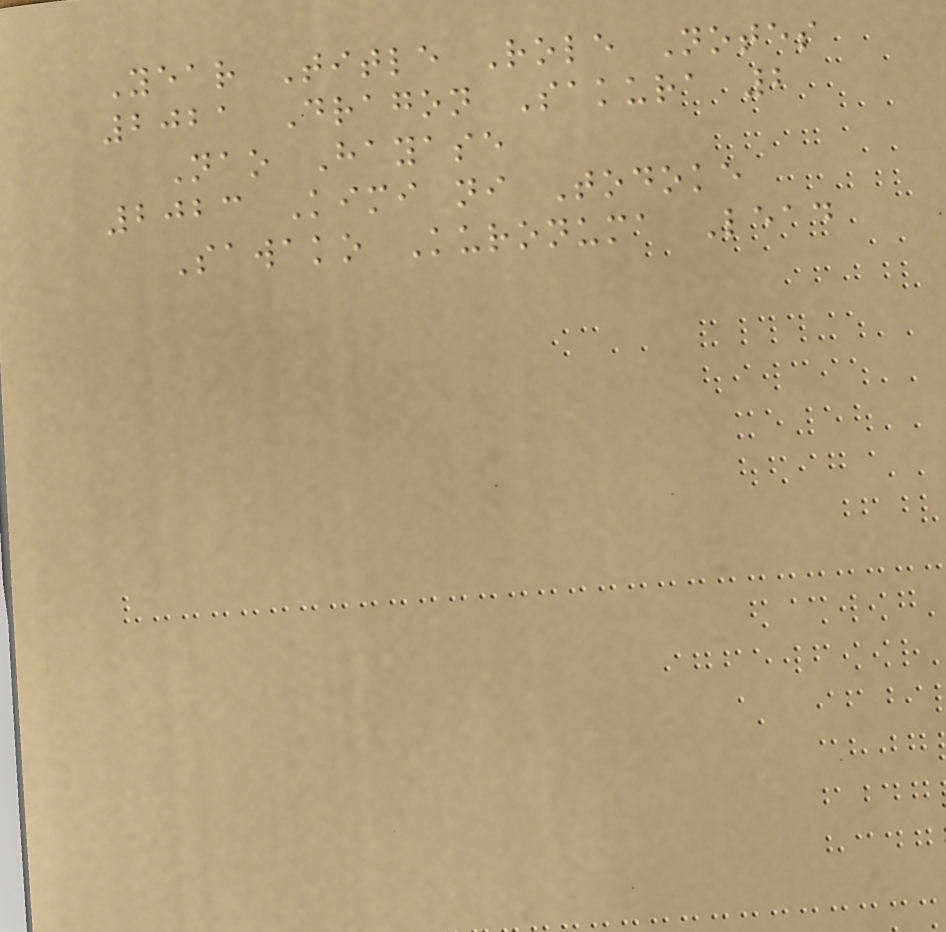Year Title Role Notes
2021 Dragon Sakura 2
Nao Hayase
2023 Kimi ni Todoke
Sawako Kuronuma Lead
